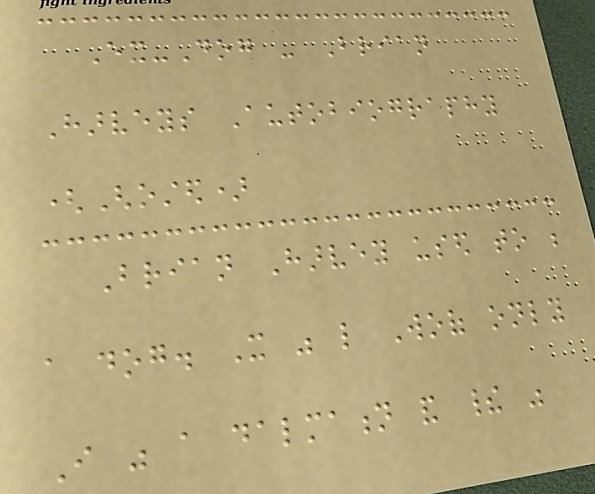Ex-Dog - Brian
Harveys Autobiography
(Ghosted)
Brian Harvey used to be
a dog. It was like Woof only
I was a dalmation and their was
